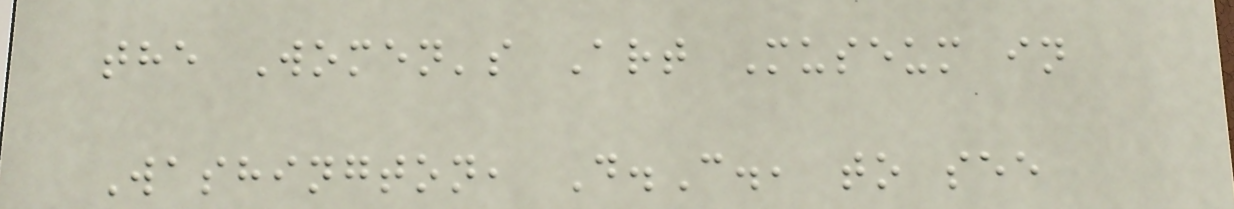the Women's Art Museum in
Washington, D.C., to see
